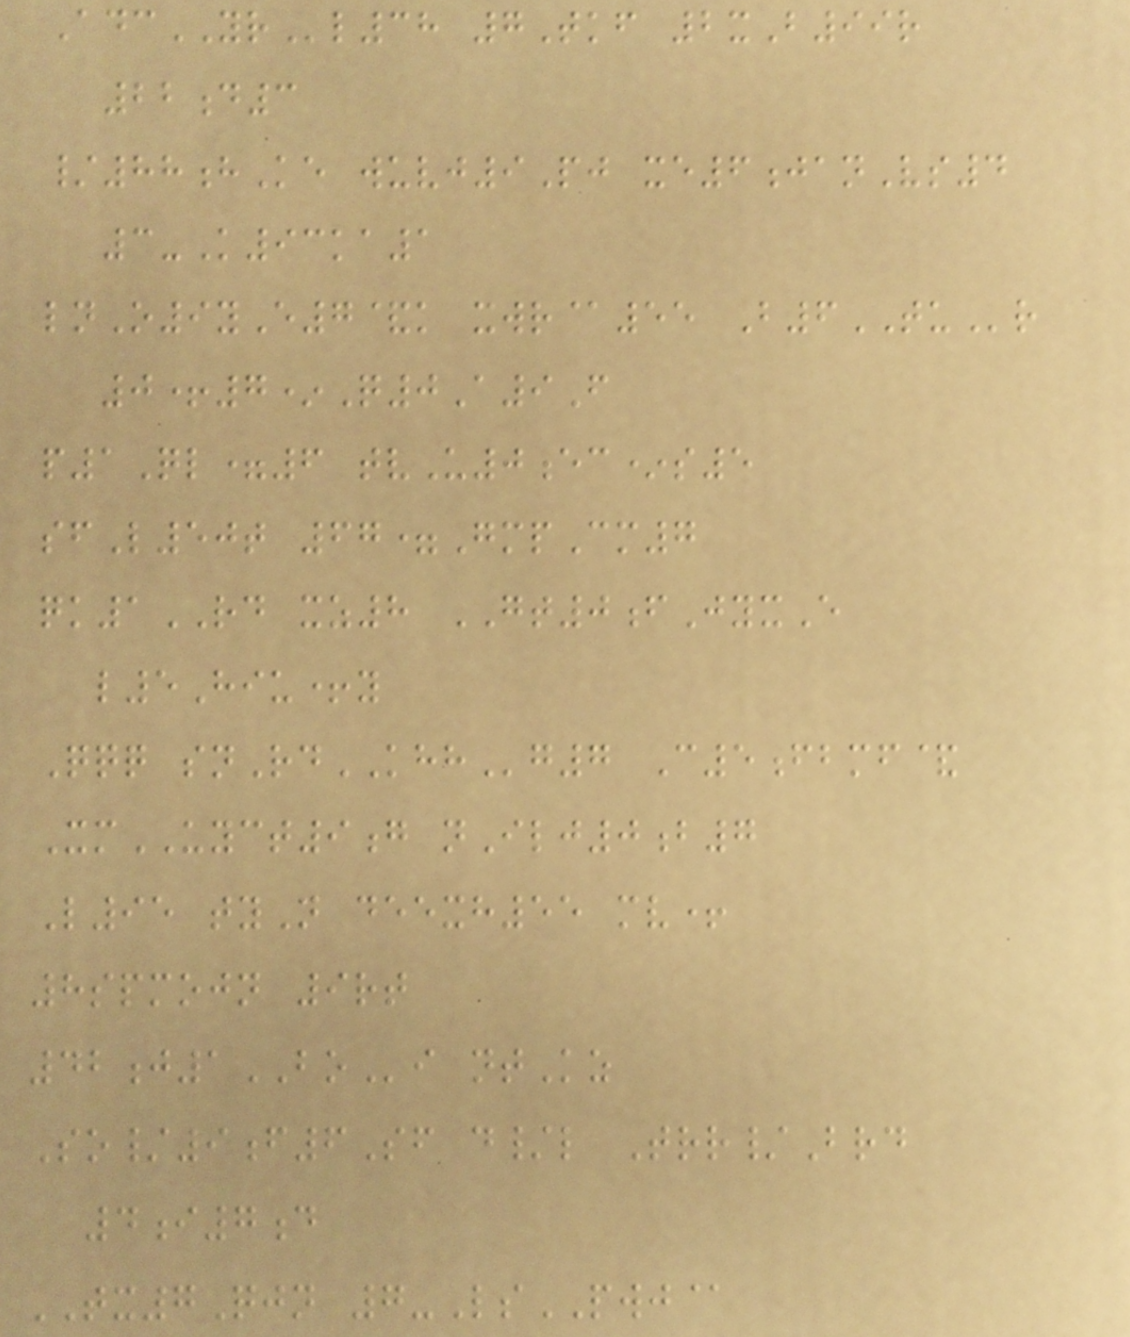AdcYRl38 7Tkf 2xB99r
22d3
/88hKe wuvj9Pj xe6janVs4
3-K93ka1
lnO9yE7&k xwr@55 B6TUr
0+7*Q0A9F
p1Ql=6 tvU0ec*s5
sfL50t 67=GmpCm7
qk1RD xz8 GT0fJyxE
l5Hiu+y
Qqq snRdKHHg7 C5fbmf&
XmUYCT9g nIlj0b7
L95 tyN deexh55 mv+
8spmojn 9rt
42j1BOi ntKz
So/9f6Sf d/l Trr/Brd
4i7d
TX7Qjn 7-LsPWJ@
